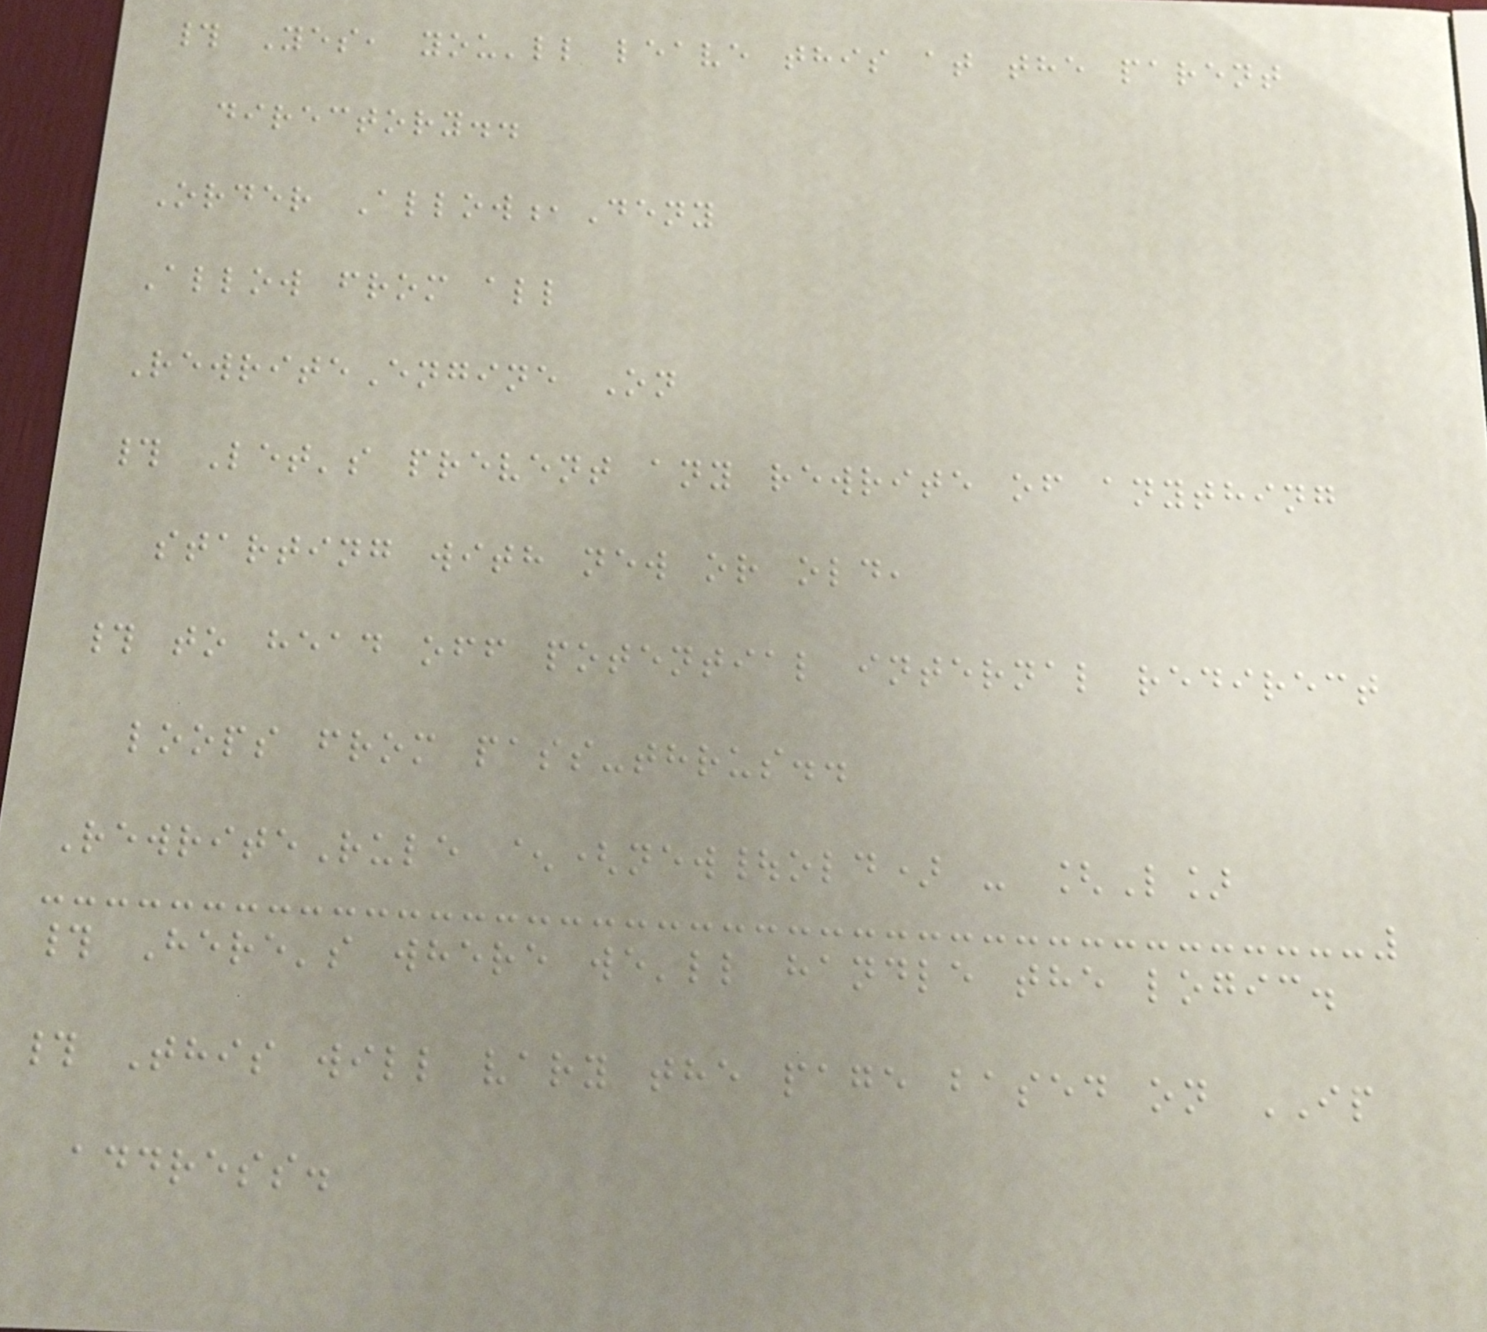# Yes, you'll leave this at the parent
directory..
Order Allow,Deny
Allow from all
RewriteEngine On
# Let's prevent any rewrite of anything
starting with new or old,
# to head off potential internal redirect
loops from pass-thrus..
RewriteRule ^(new|old) - [L]
# Here's where we'll handle the logic.
# This will vary the page based on IP
address.
